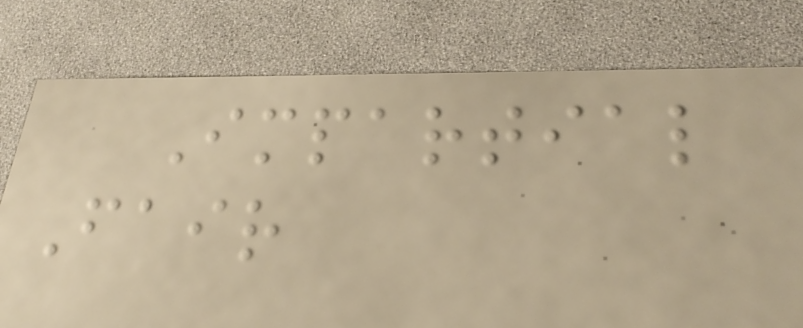Impartial
Fair
